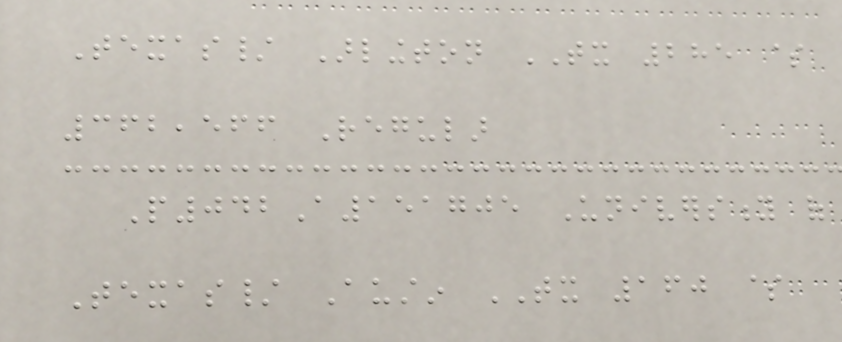Texas/ Arlington TX 285 $
362,566 Regular
P042A151705 University of
Texas/ Austin TX 160 $
